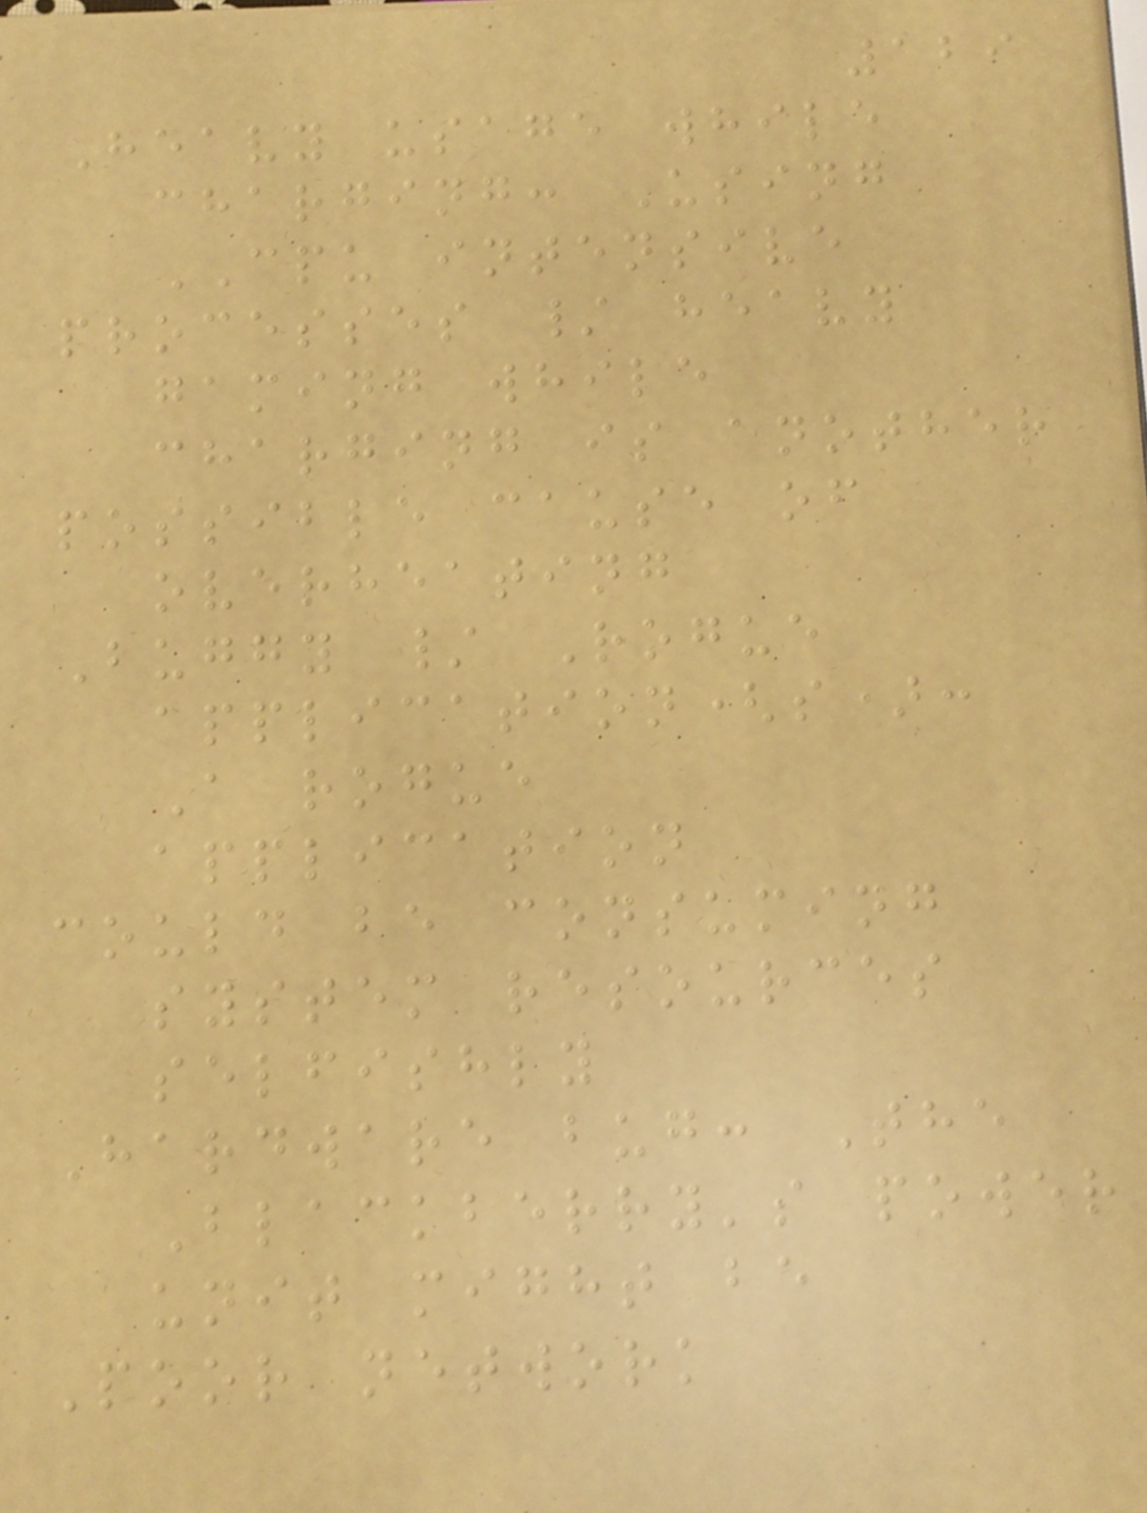129
Heavy usage while
charging: Using
CPU intensive
processes / heavy
gaming while
charging is another
possible cause of
overheating
Buggy / Rogue
application(s):
A rogue
application
could be consuming
system resources
selfishly
Hardware bug: The
Blackberry's power
unit might be
Poor network
